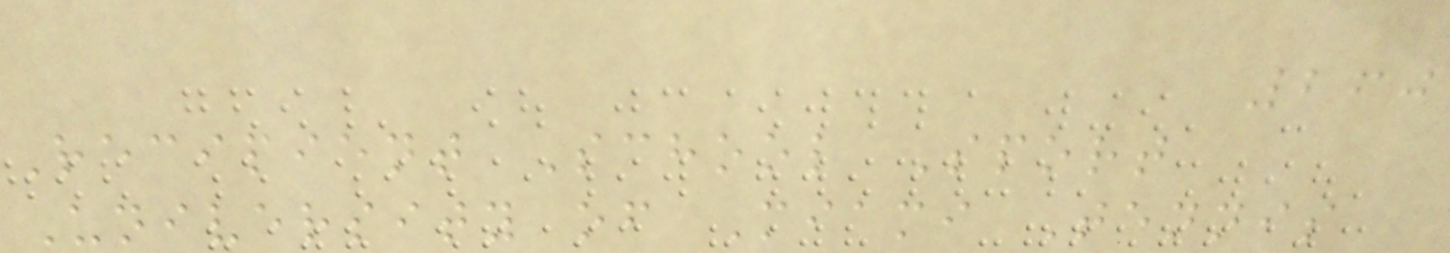260
Recipient School Sport
University of Miami Tennis
